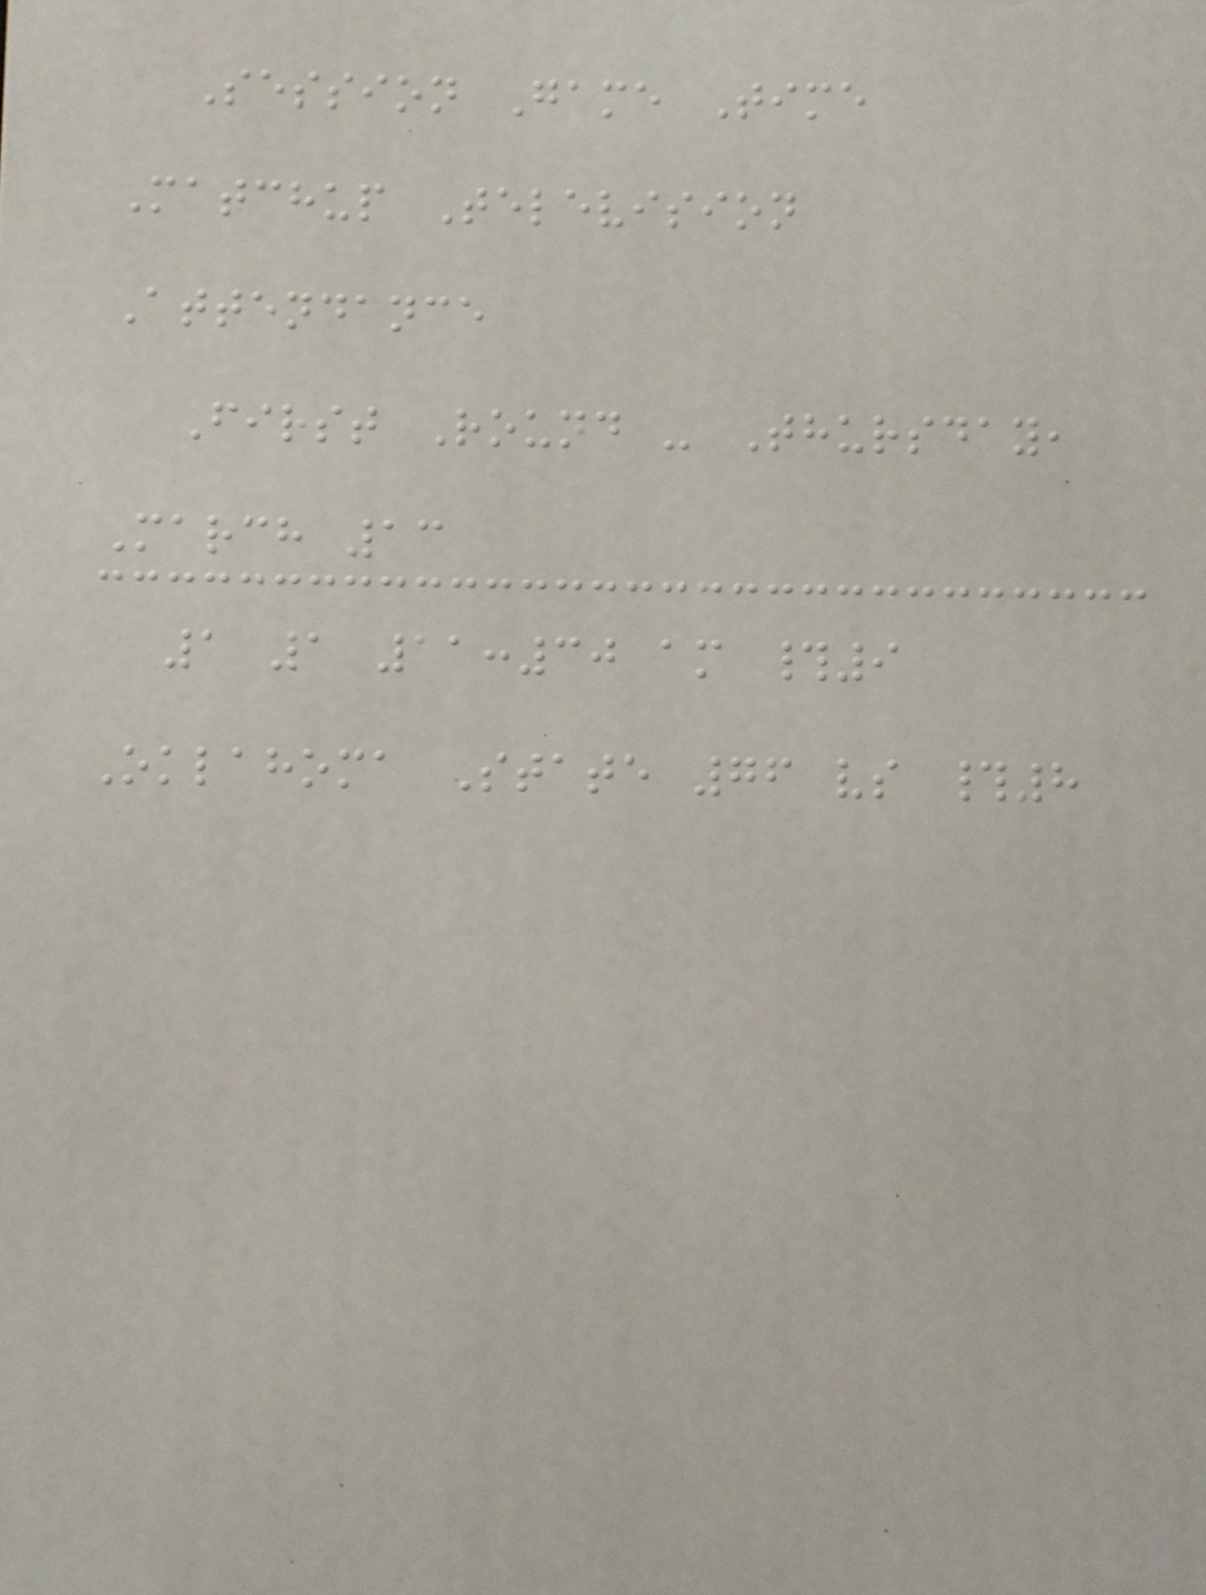Session Game Time
Matchup Television
Attendance
First Round - Thursday,
March 13
1 1 11:30 am #9
Oklahoma State 76 vs #8
